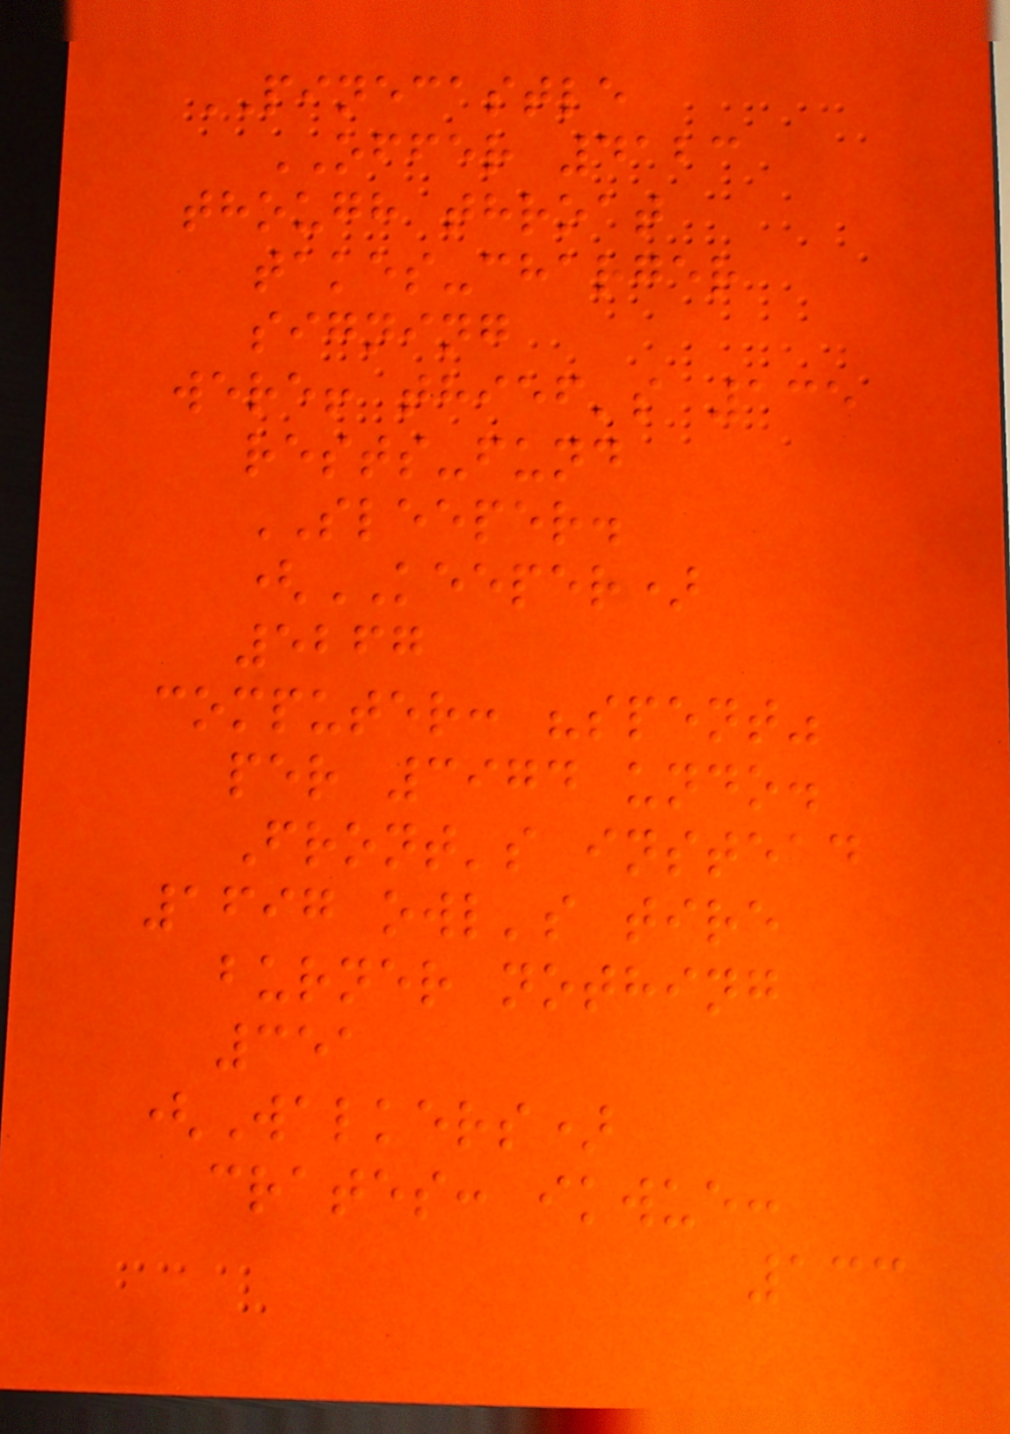PINECASTLE
OFFER 4123
though throat
takes-charger
signing
were! thief's 135
rests-fund
SLEEPER.
(KEEPER)
5267
computer: "spent"
per 3974 undo.
Front's instead
1697 owl's tire
burner nothing
351
(Walkers)
crates: ikwue:
133
